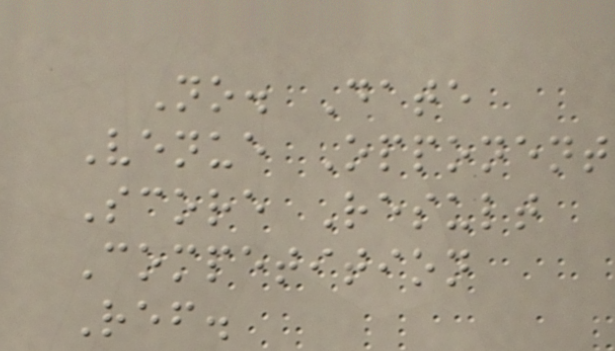No. Date
Venue Opponent
Score Result
Competition
Ref.
